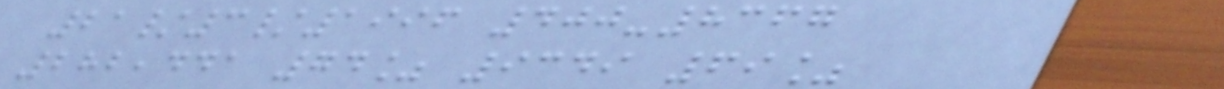21/3/1996 400-8367
282,441 74% 9349 69%
